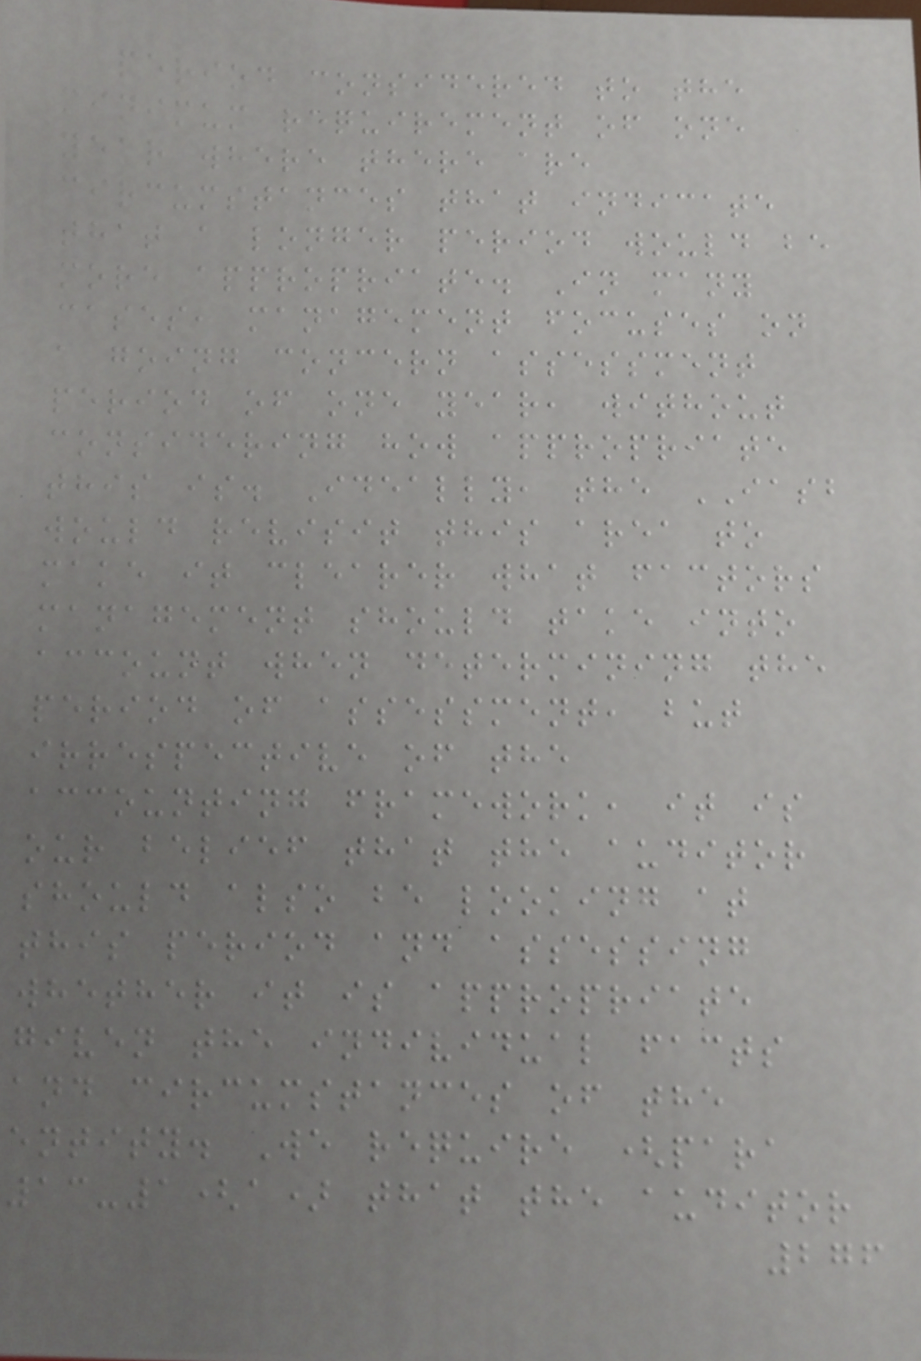period considered to the
minimum requirement of one
year where there are
circumstances that indicate
that a longer period would be
more appropriate. In many
cases, management focuses on
a going concern assessment
period of one year, without
considering how appropriate
this is. Ideally, the IASB
would revisit this area to
make it clearer what factors
management should take into
account when determining the
period of assessment, but
irrespective of the
accounting framework, it is
our belief that the auditor
should also be looking at
this period and assessing
whether it is appropriate
given the individual facts
and circumstances of the
entity. We require (para
13-1(a) that the auditor
276
